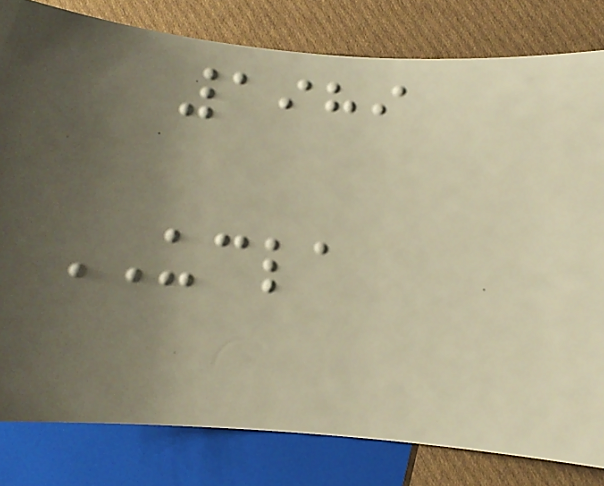1989
UCLA
